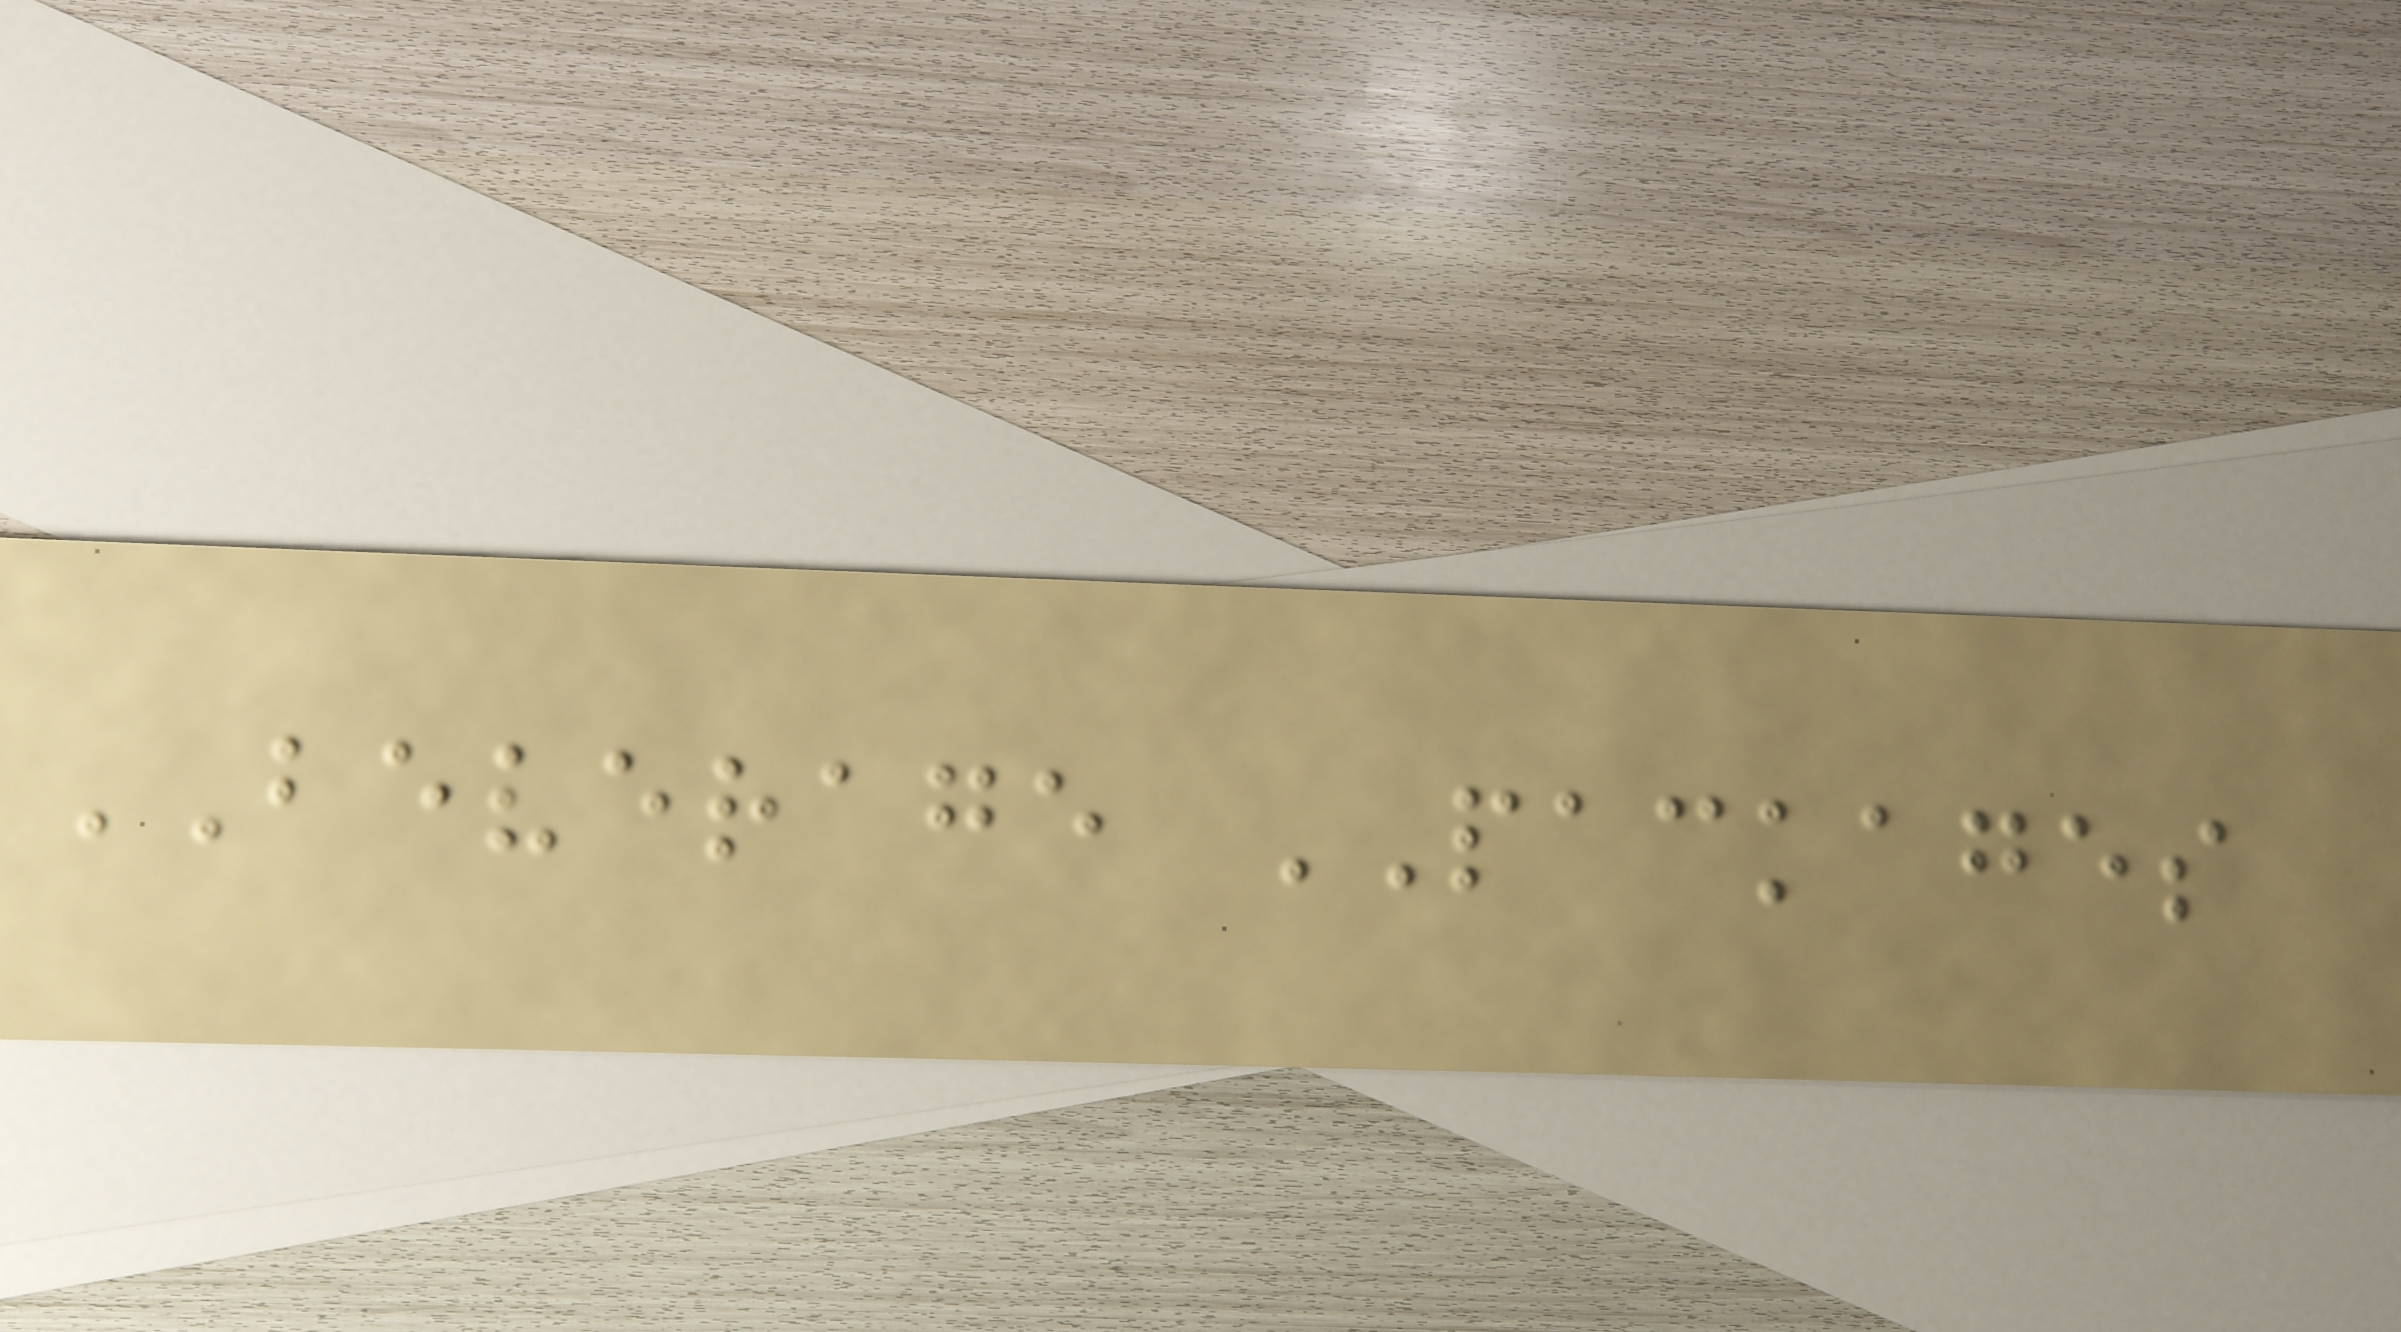BEVERAGE PACKAGES
